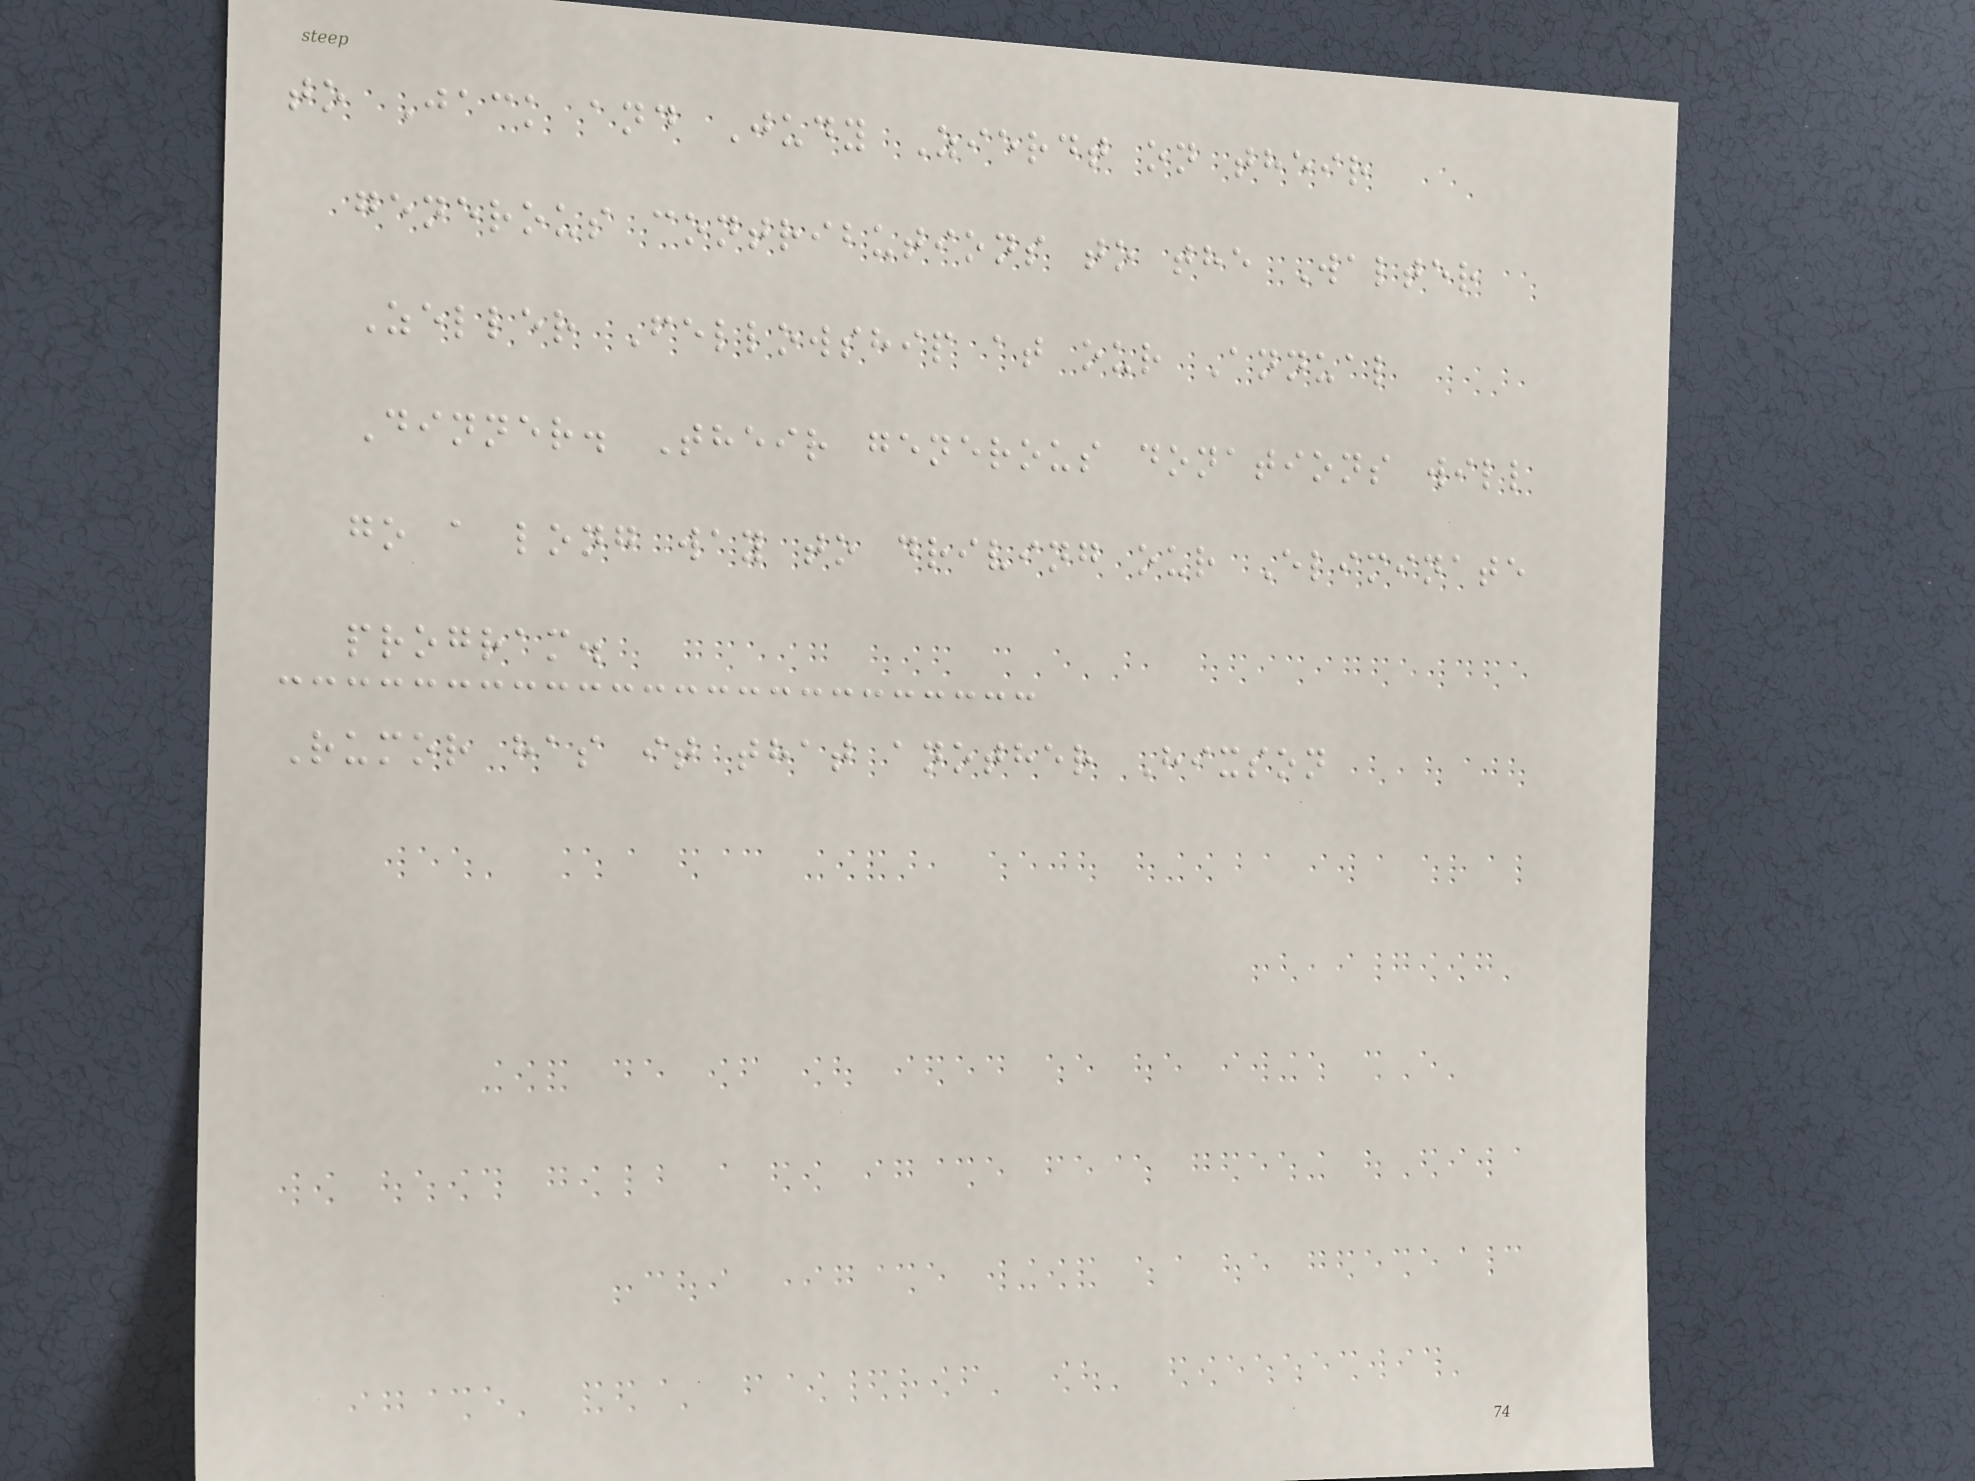to Jack and Judy Zierdt on their
generous contributions to the Walter
Zeller Fellowship at our Annual
Dinner. Their generous donations will
go a long way to driving our Eliminate
program.
Rumor has it that another Hixson
